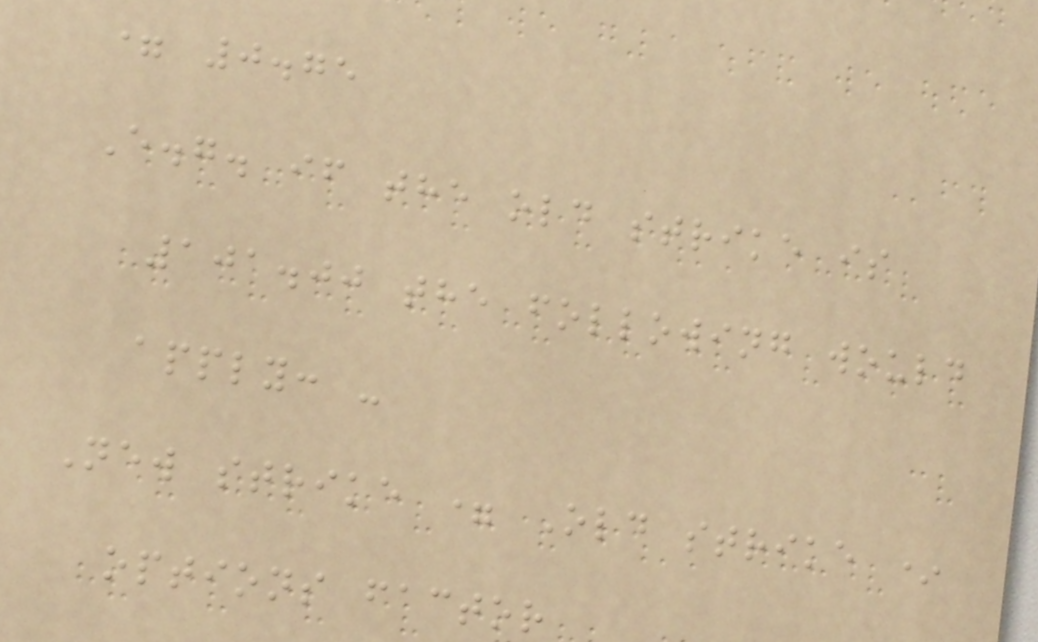= 0.75
E.g. if the old strike is
101.00 the following would
apply: -
New strike = Old strike *
options factor
